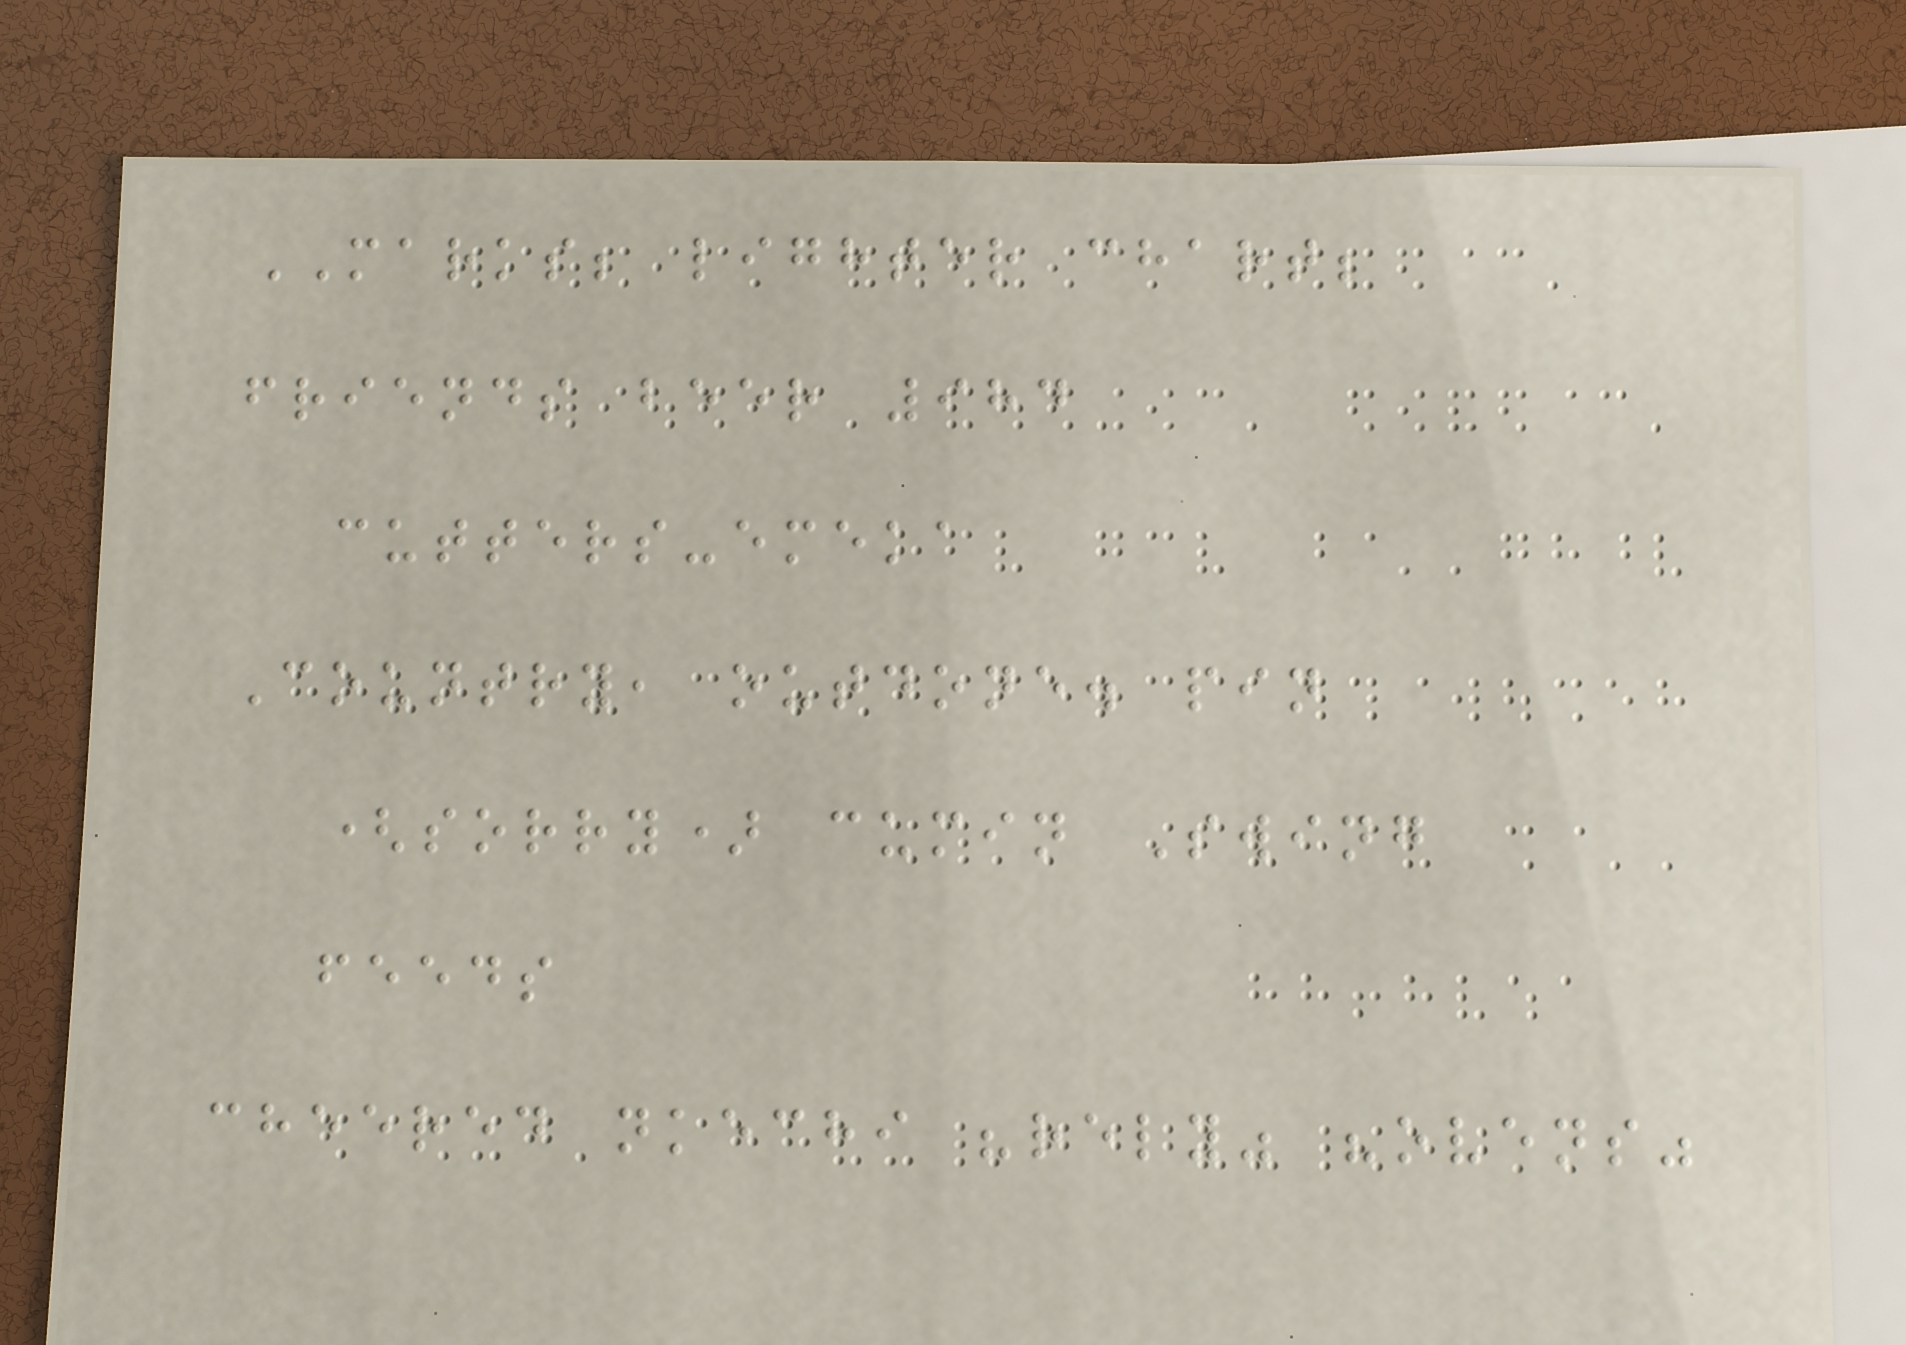MARKS; lighter chart;
friends beer 984
cutters-emeka
Country, outdone. pin
(sorry) cumin Swing
feeds
cheered nkechi "rely" "ovens"
